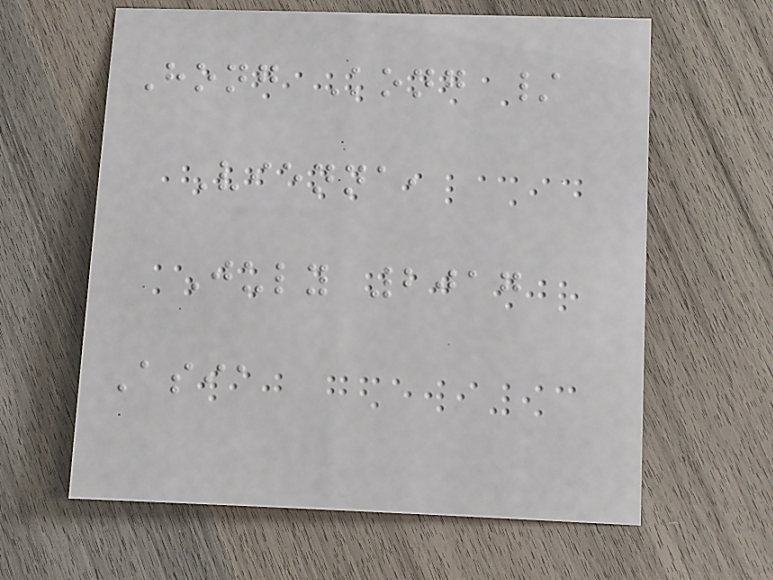Hong Kong /
Vienna,
July 2017
Asia
